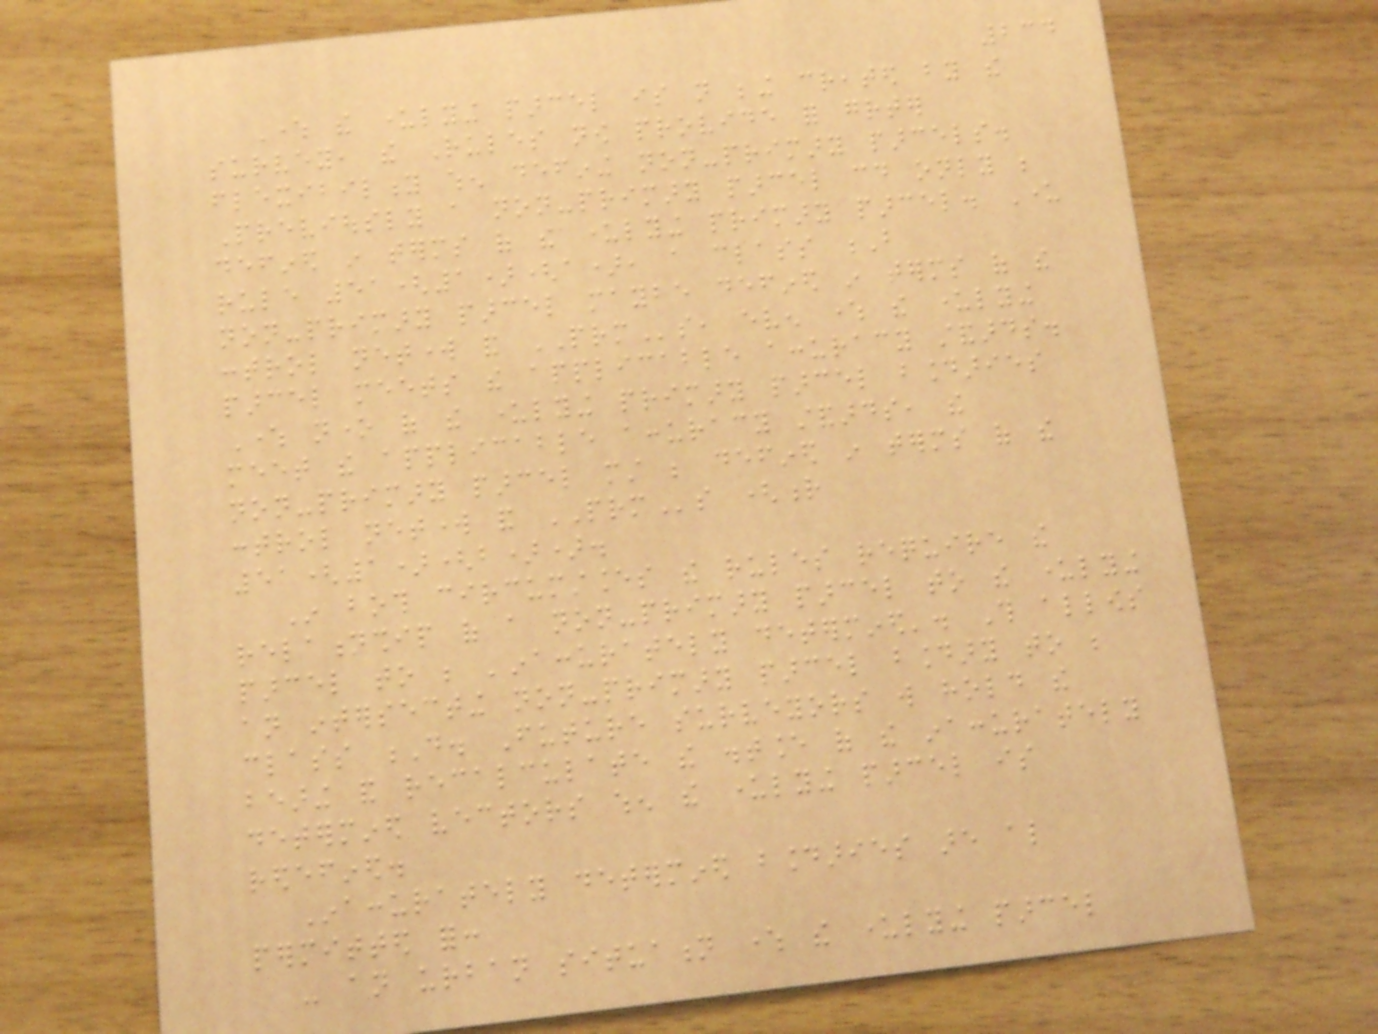234
Where the underlying parcel is not being created by the
survey, the Rules now provide for greater
flexibility when defining non-primary parcels.
Previously a non-primary parcel could only be
defined in terms of the underlying primary parcel. Under
rule 51(1)(a), a class B
non-primary parcel maybe defined in terms of the
control network and PRMs, even where the underlying
parcel meets the applicable accuracy standards.
Where none of the underlying primary parcel boundaries
meet the applicable accuracy standards, the
non-primary parcel must be defined in terms of the
control network and PRMs (r
51(1)(b)).
In both circumstances the rules require the
relationship of a non-primary parcel to the underlying
parcel to be 'inaccurately determined'. This allows
an intersecting non-primary parcel boundary to be
class D. Future surveyors will hold the
bearing and recalculate the distance of the inaccurately
determined vectors when the underlying parcel is
redefined.
Inaccurately determined boundaries are also
permitted for:
- an urban situation where the underlying parcel
